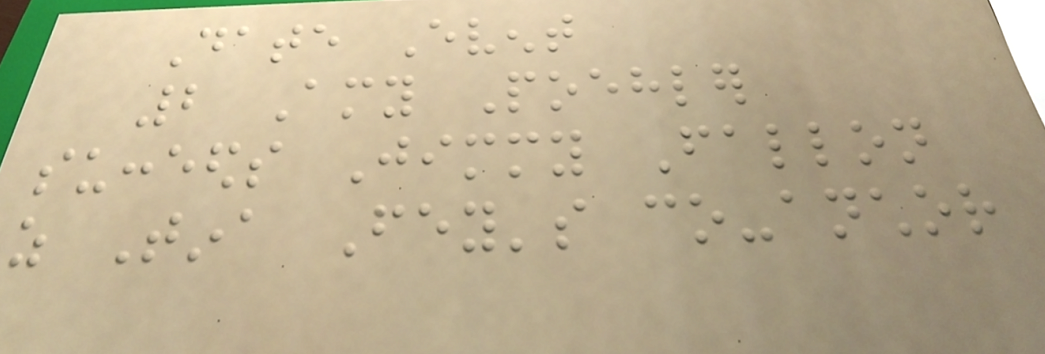Date Event
2 Amy Poehler
succeeds Jimmy Fallon
as Tina Fey's co-anchor
